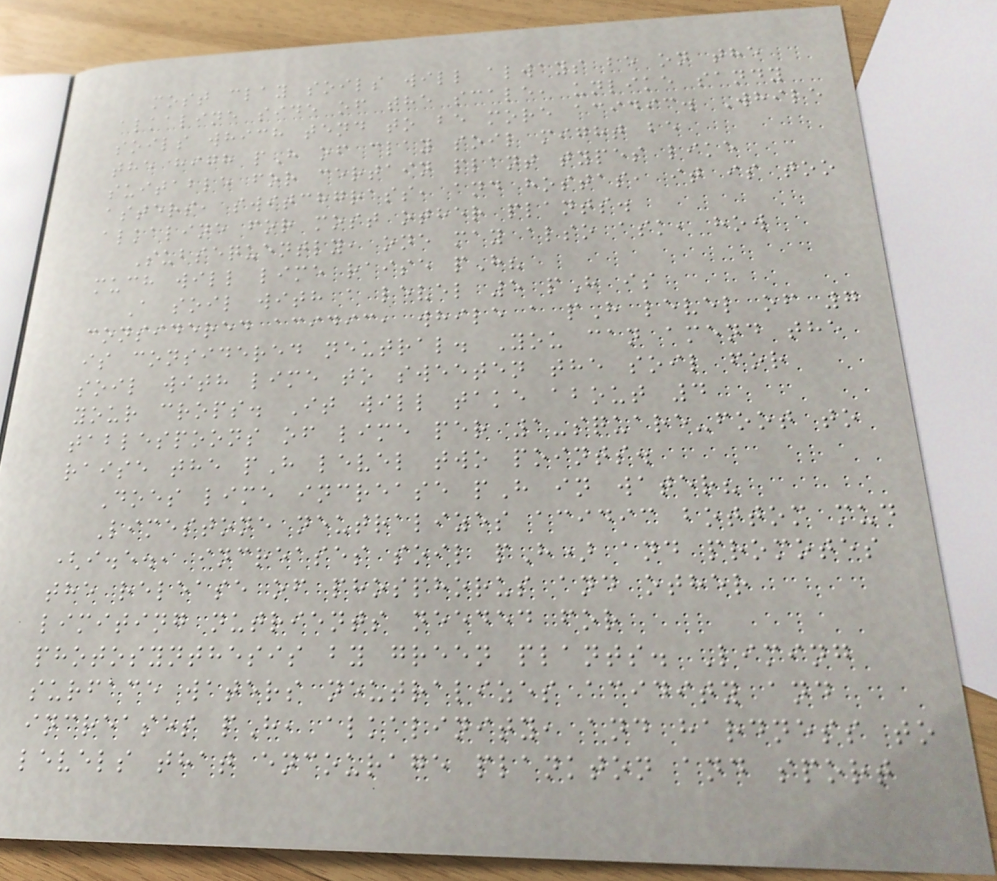most clay soils will always be on the
alkaline side of the scale, unlike sandy
soils which tend to be more acidic. While
the high pH of clay soil might be
suitable for certain plant types like
asters, switchgrass, and hostas, it is too
alkaline for most other plants.
Subsequently, one may also ask, how
much will lime raise pH?
A soil with a level 5 pH is
considered acidic, while a pH level of 7
is considered neutral. You can amend the
soil with lime to sweeten the soil for
your crops. It will take about 4
tablespoons of lime per 1-square-foot to
raise the pH level two points.
Does lime increase pH in water?
Limestone neutralizes acidic bottom mud
(i.e., increases soil pH) and promotes
the release of phosphorus and other
limiting nutrients needed for
photosynthesis by green plants. Liming
surface waters neutralizes acidity and
increases pH, alkalinity, and hardness to
levels that encourage plankton and sport
